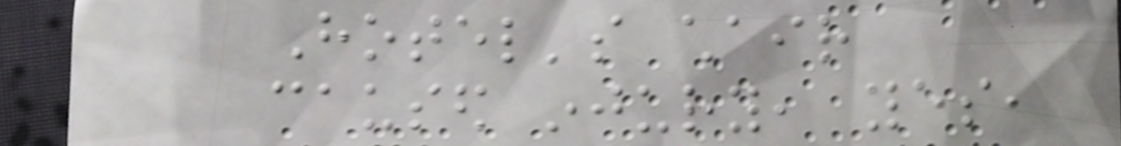Hotel's chair
caused injury, yes,
